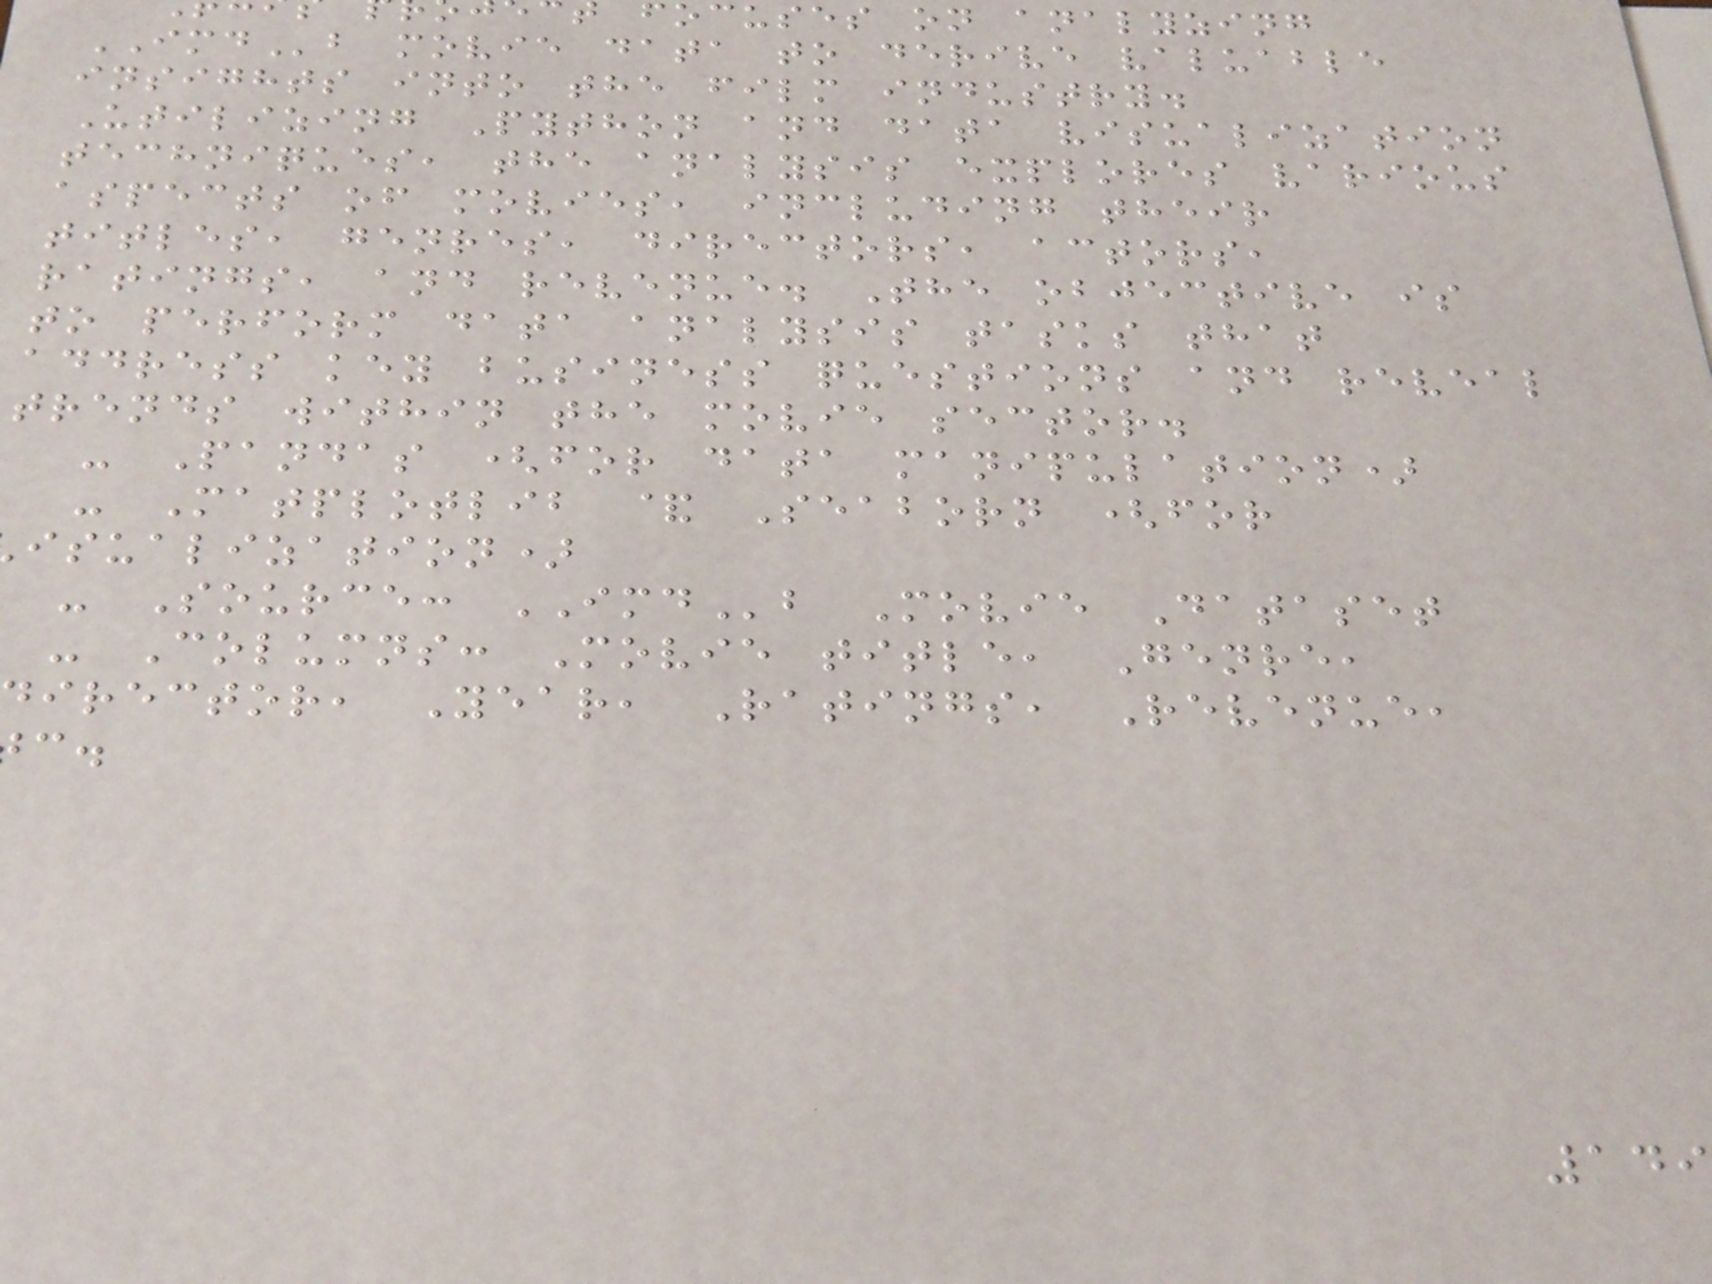ocuses on analyzing
IMDb movie data to derive valuable
insights into the film industry.
Utilizing Python and data visualization
techniques, the analysis explores various
aspects of movies, including their
titles, genres, directors, actors,
ratings, and revenue. The objective is
to perform data analysis tasks that
address key business questions and reveal
trends within the movie sector.
- Pandas (for data manipulation)
- Matplotlib & Seaborn (for
isualization)
- Source: IMDb Movie Dataset
- Columns: Movie title, Genre,
irector, Year, Ratings, Revenue,
149
